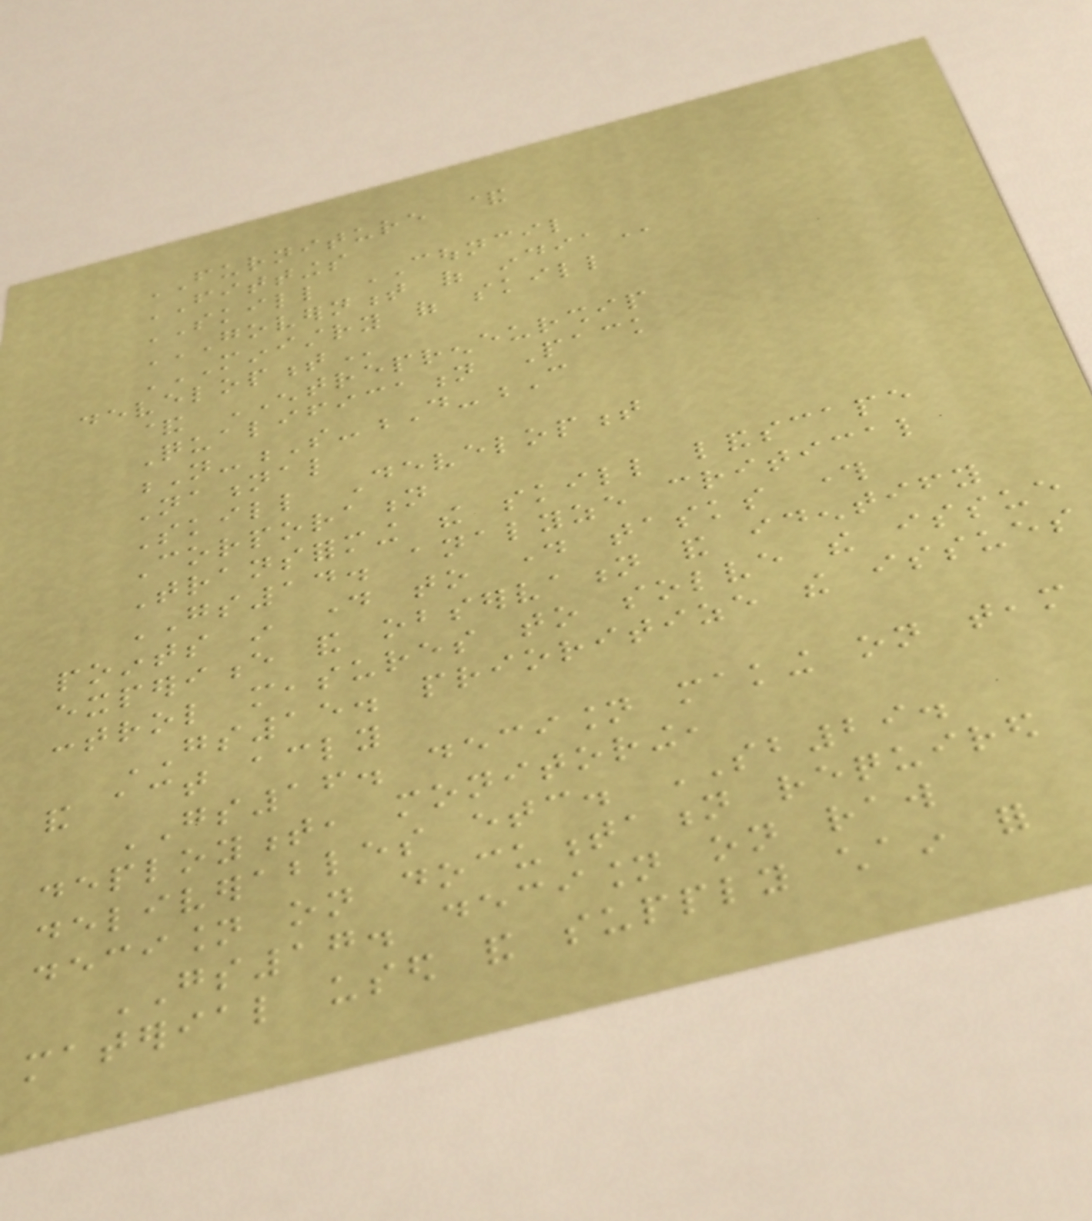FURNITURE &
FITTINGS
SKILL COUNCIL
GOVERNMENT OF INDIA
MINISTRY OF SKILL
DEVELOPMENT
& ENTREPRENEURSHIP
Qualification Pack
N-S-D-C
National
Skill Development
Corporation
Transforming the skill landscape
GS14. analyze critical
points in day to day tasks through
experience and observation and identify
control measures to solve the issue
GS15. prioritize the issues
and act accordingly
GS16. decision making on team
deployment, monitoring,
deliverables etc. SB29.
decision on documentation required
GS17. decision on raw
material used and supply chain for
